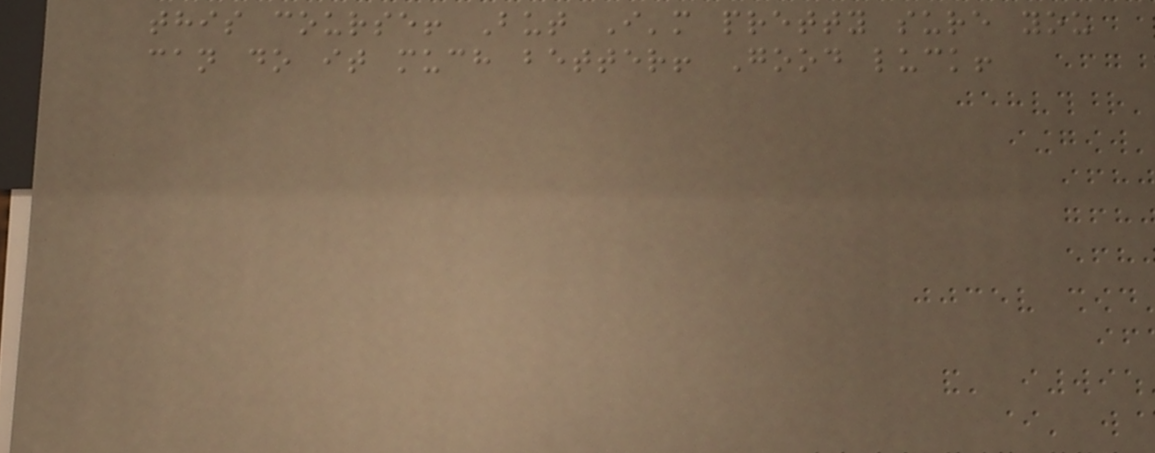this course! But I'm pretty sure you
can do it much better! Good luck!
